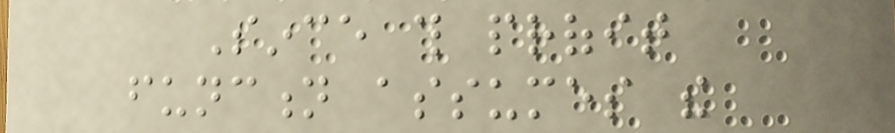Since this profit
function assumes the
